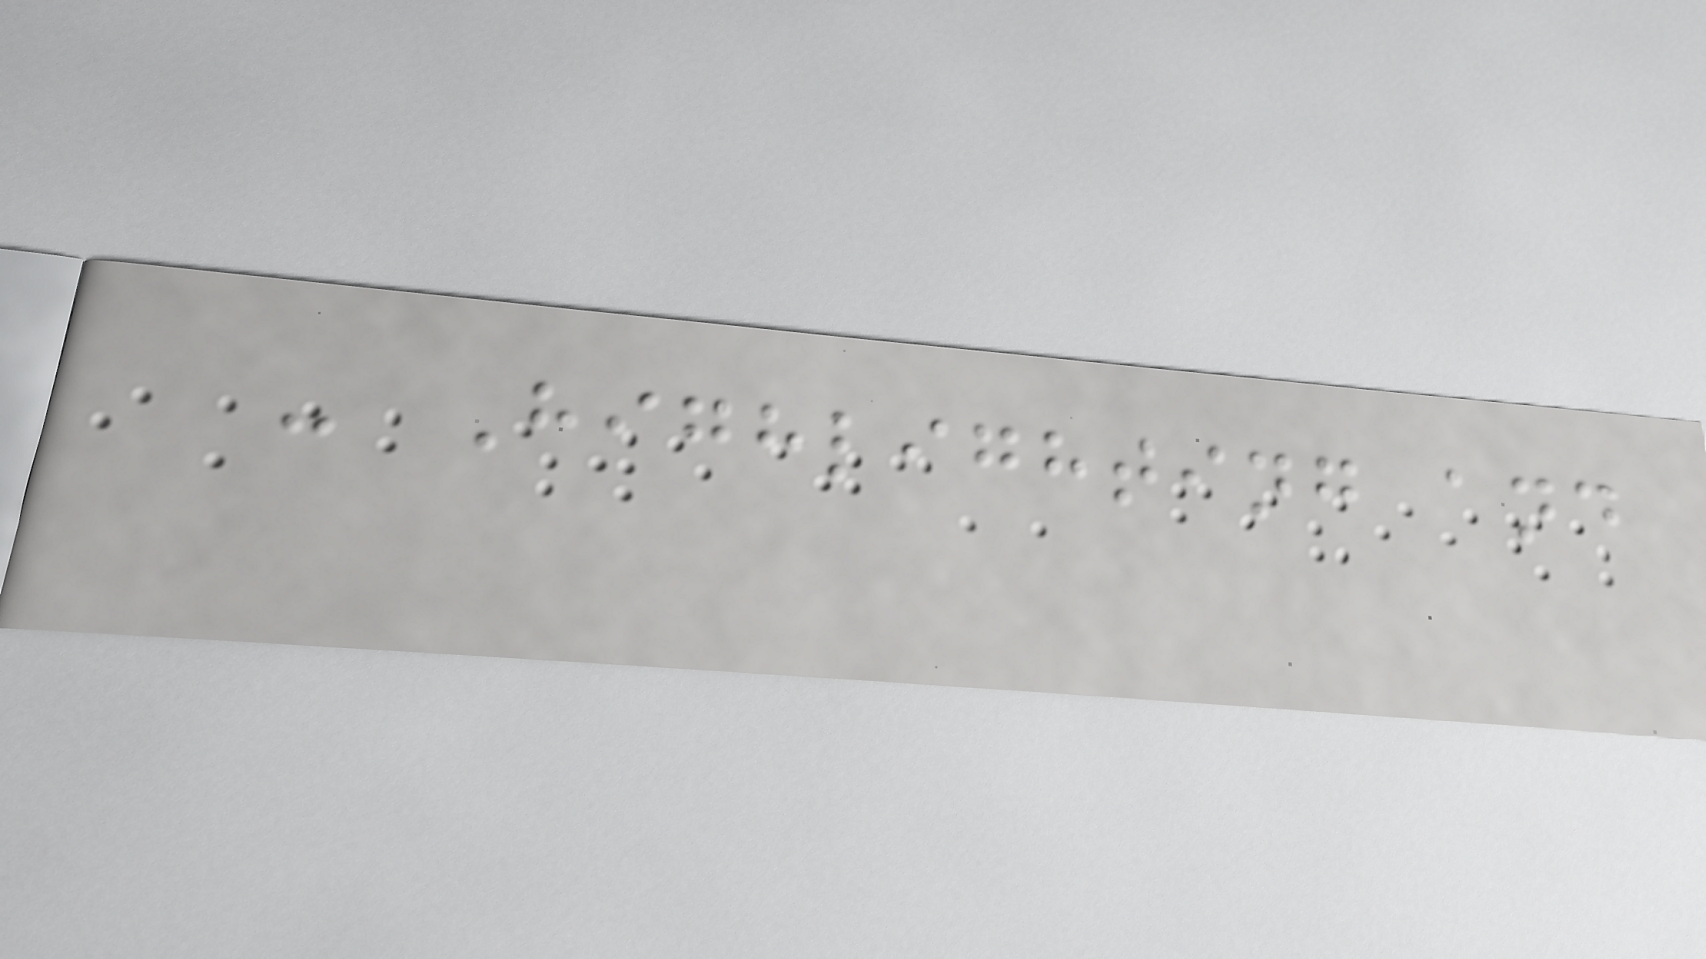- Highlighting and
